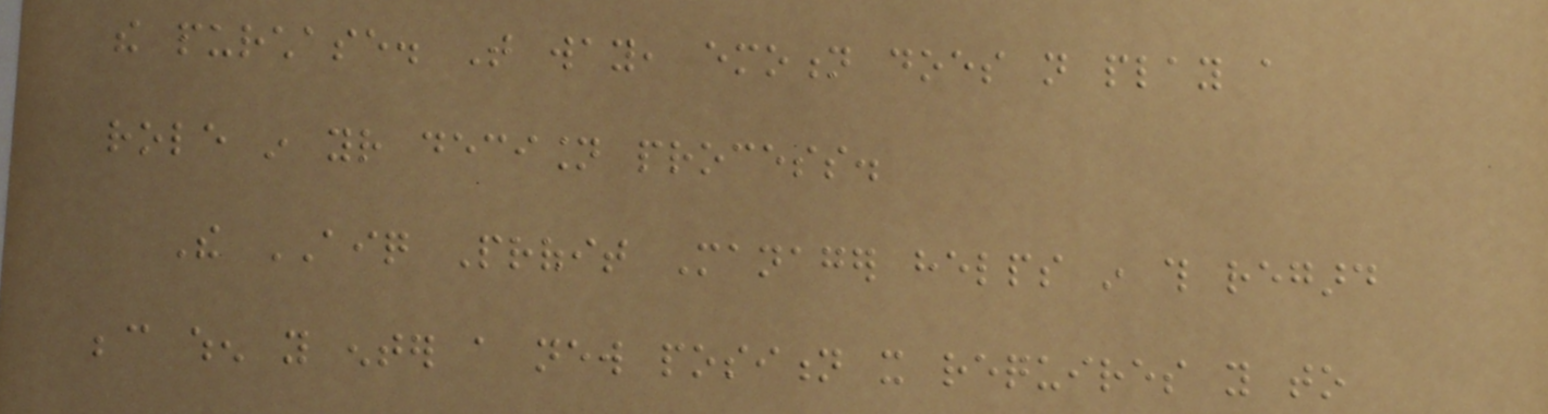the purchase. That way, emotion does not play a
role in your decision process.
The AIQ Profit Manager helps in this regard
because when you enter a new position it requires you to
